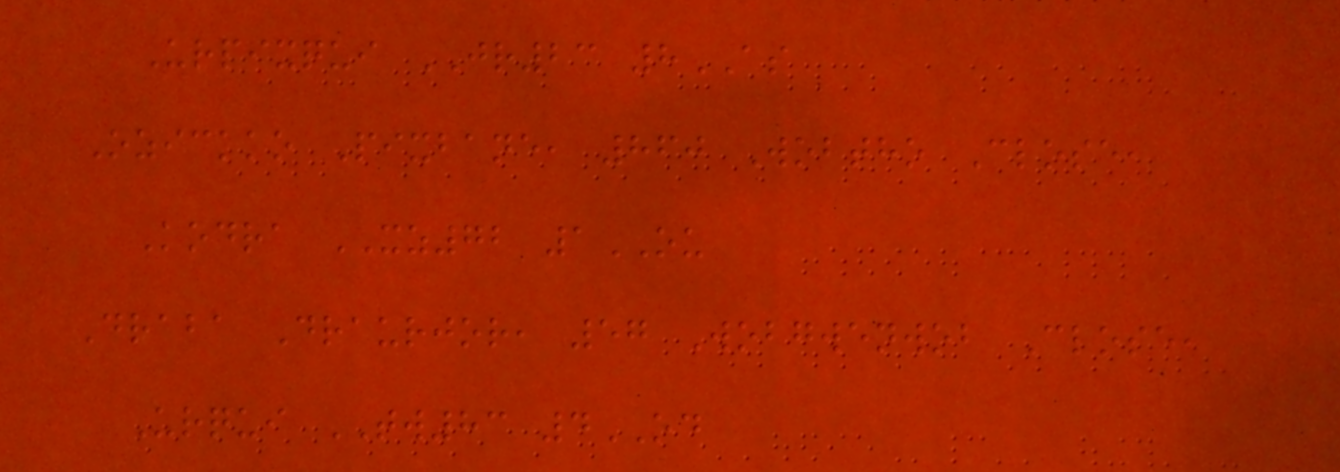Urpixqui JR23 8AS
Ozickko Pixbane, 860 Wobtho Close,
Kodra XZ72 1OU
Draba Draurjor, 57 Wobgwenwob Close,
Urqui TW83 4OD
